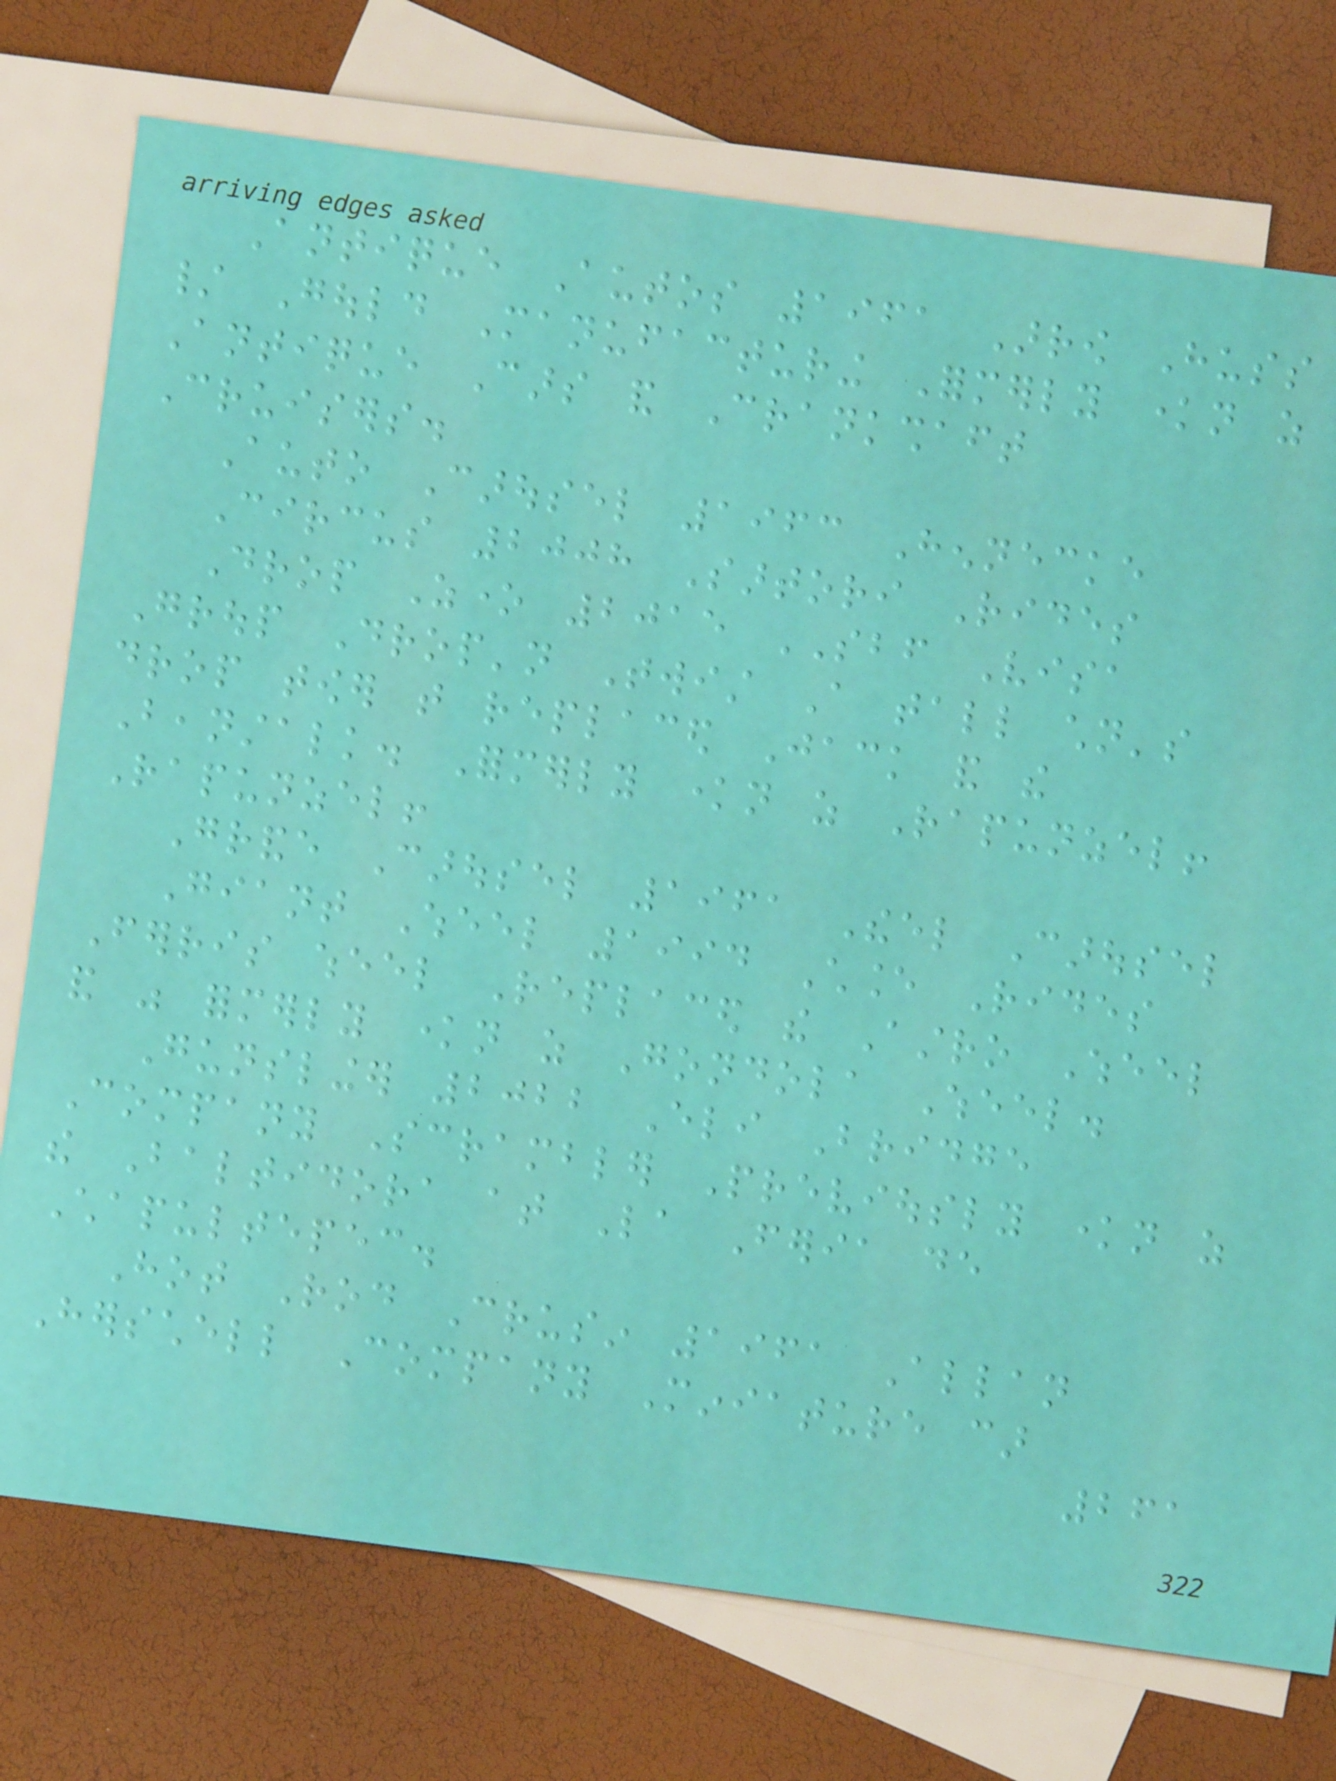Antique Autos 1961 Arrow Huss
/ Gould Manufacturing Formerly known as
Antique Cars and Crankshaft
Cruisers.
Auto Carousel 1963 Hennecke
Circus 2008 Sartori Rides
Drop Zone 2015 SBF Visa
Group Drop'n Twist A tall children's
drop tower that replaced Jack and the
Beanstalk. Formerly known as Rapunzel!
Rapunzel!
Grande Carousel 1961 Theel Carousel
Giant Wheel 1994 Chance Rides
Ferris wheel Replaced the Astro Wheel
and was formerly known as Gondola Wheel.
Gunslinger 2022 Eli Bridge
Company Scrambler Previously known as
the Baltidora at La Feria de
Chapultepec.
Hot Rod Crusin 1961 Allan
Herschell Company Miniature car
261
